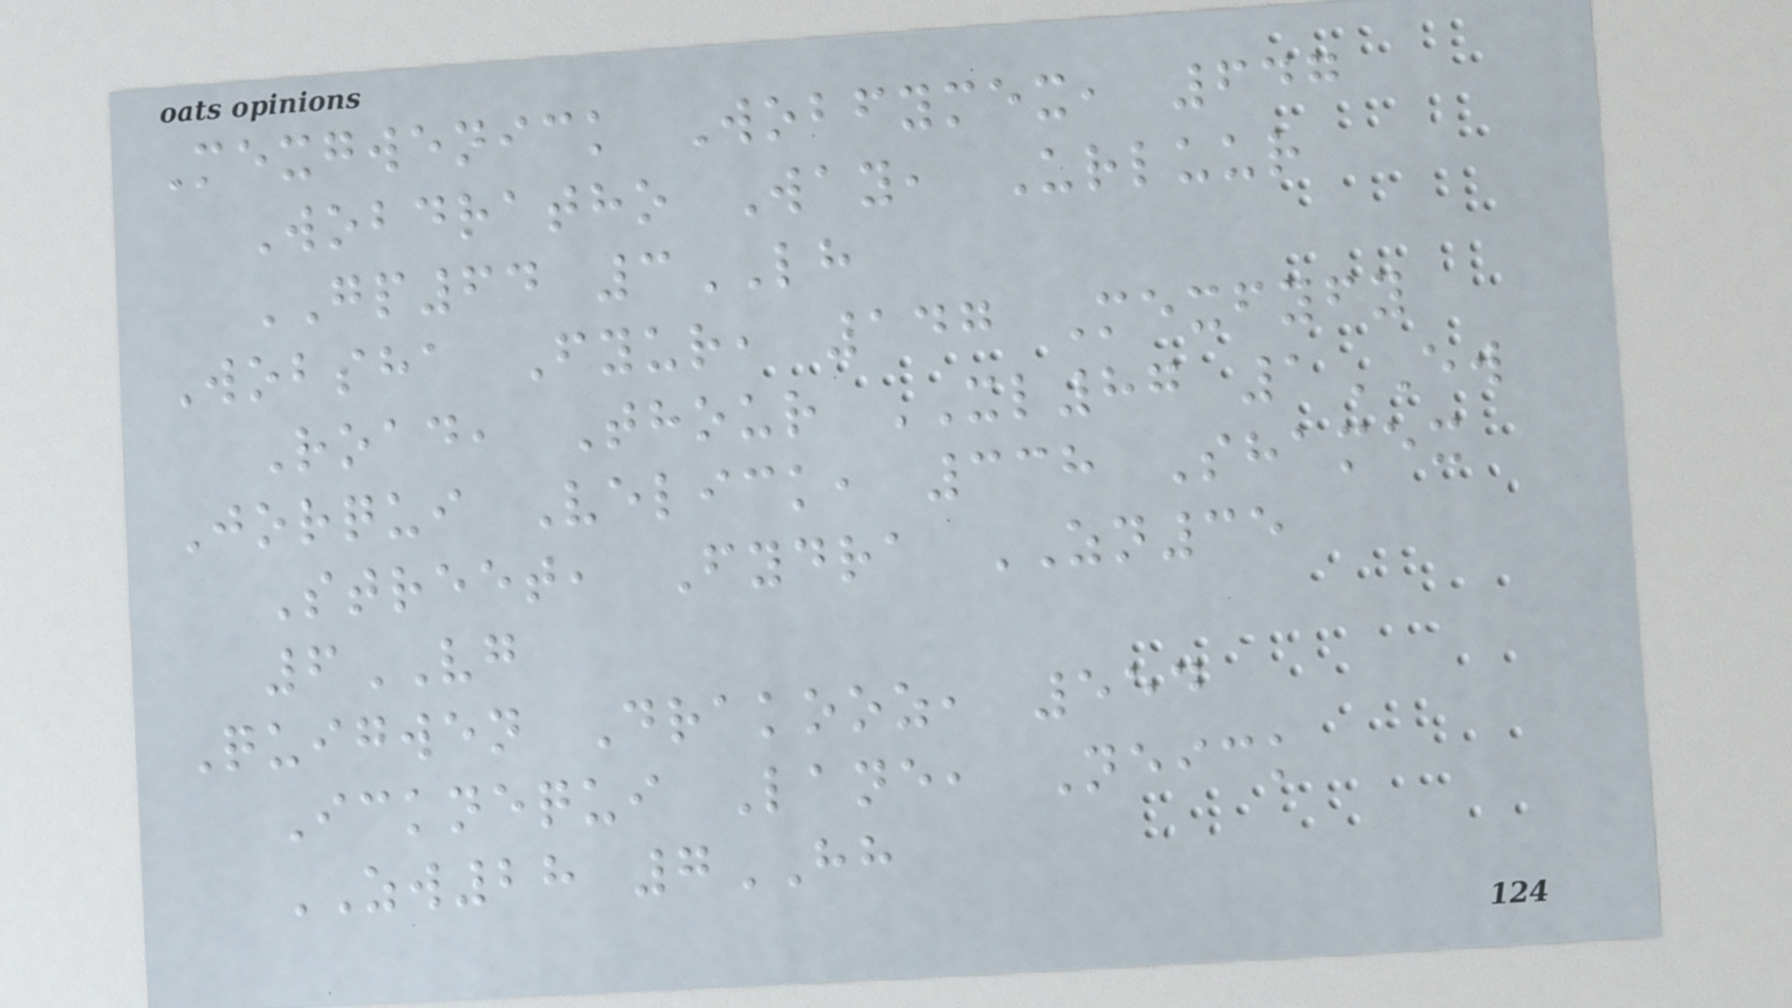Mexgwenick Wobfymex, 647
Wobdratho Way, Urluur
GP64 3LH
Wobsha Fyur, 147 Mexfyfy
Road, Thour XL87 1EW
Jorqui Velick, 338 Shamex
Street, Fydra ZN35
6VG
Quigwen Drakooz, 554
Icknequi Lane, Neick
ZW28 7HH
